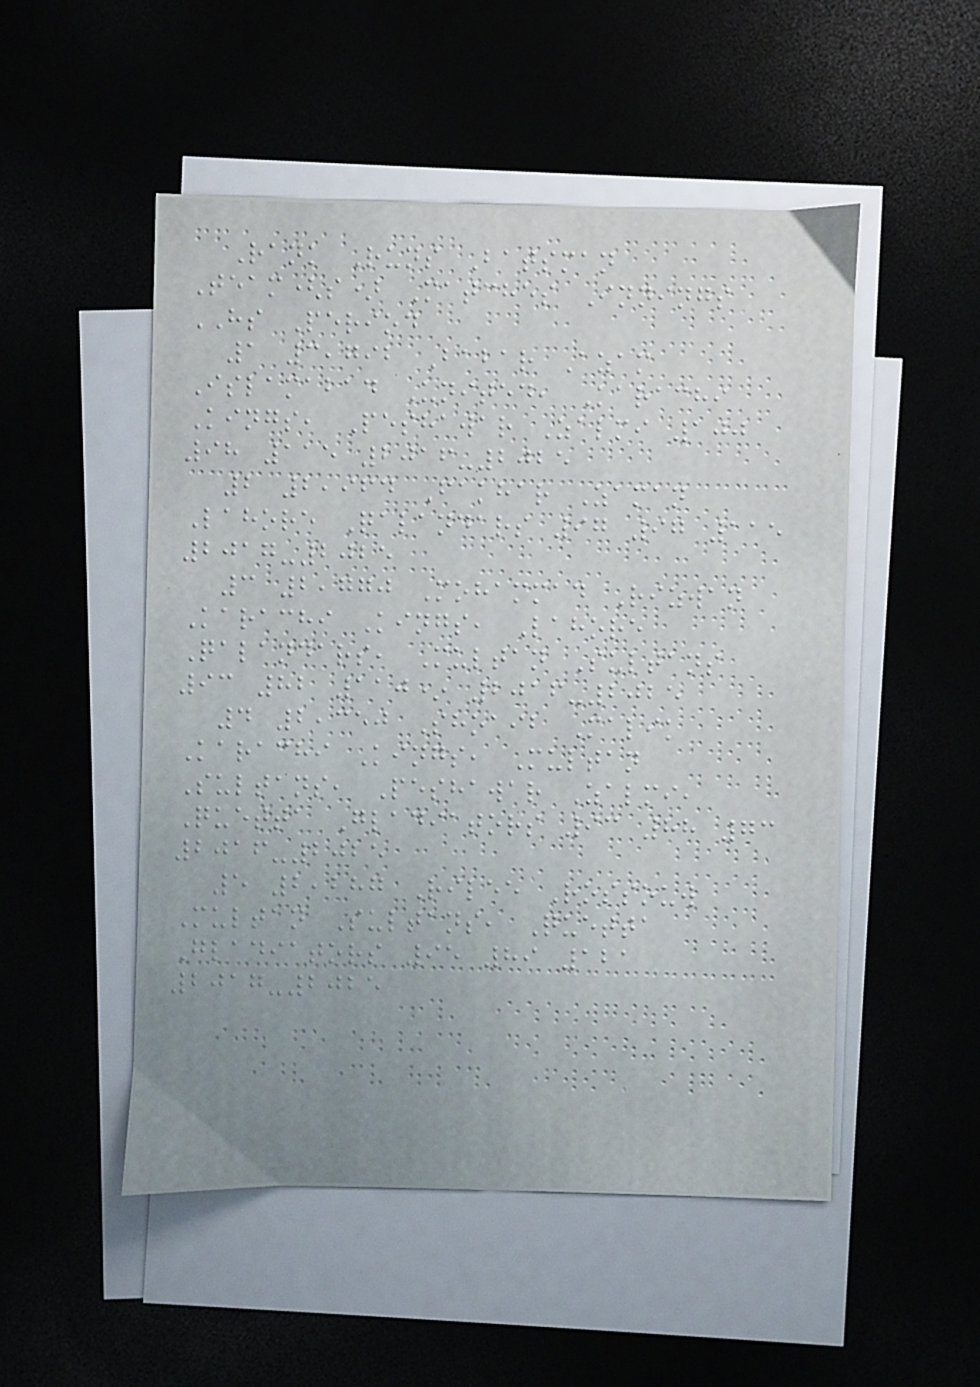Rank Runs Batsman
Team(s) Matches Innings
HS Period
1 3,792 Babar Azam
Islamabad United, Karachi
Kings, Peshawar Zalmi 100
98 115 2016-2025
2 2,964 Fakhar Zaman
Lahore Qalandars 97 97 115
2017-2025
3 2,770 Mohammad Rizwan
Karachi Kings, Lahore
Qalandars, Multan Sultans
93 82 110* 2016-2025
4 2,350 Shoaib Malik
Karachi Kings, Multan
Sultans, Peshawar Zalmi,
Quetta Gladiators 93 88 73
2016-2025
5 2,287 Rilee Rossouw
Multan Sultans, Quetta
Gladiators 95 89 121
2017-2025
